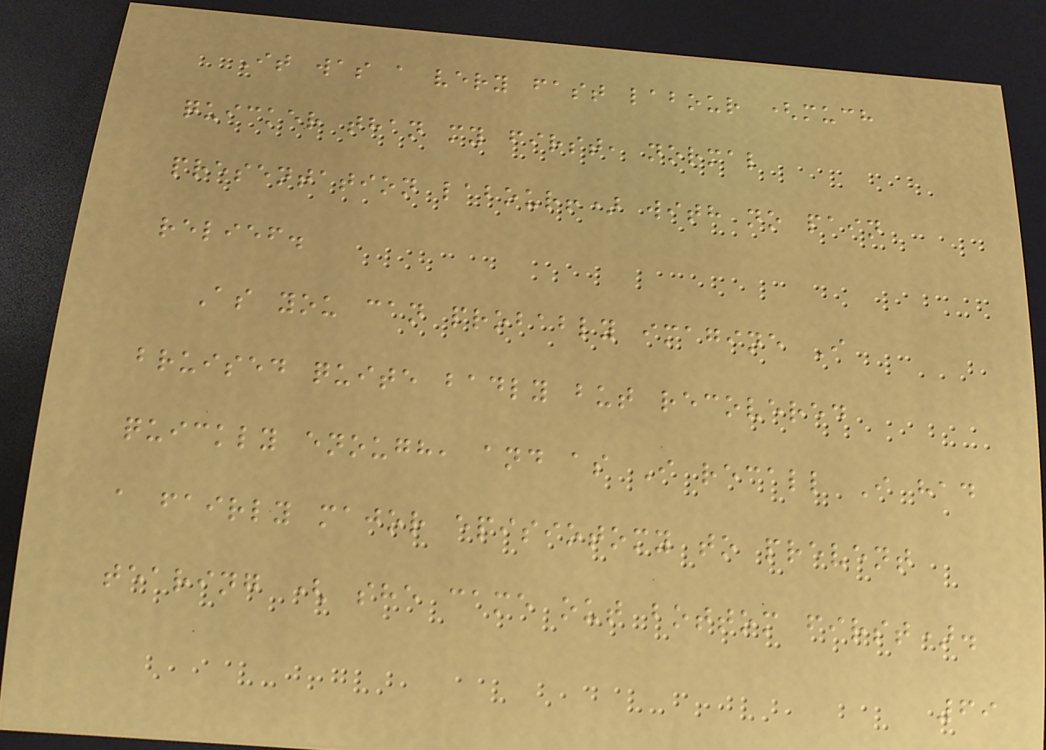It was a very fast labour (much
quicker than my first, normal
presentation labour!) with no pain
relief.
As you can probably imagine I
bruised quite badly but recovered
quickly enough, and as I recall I had
a fairly major episiotomy to prevent
tearing ( she came out bottom first).
69
